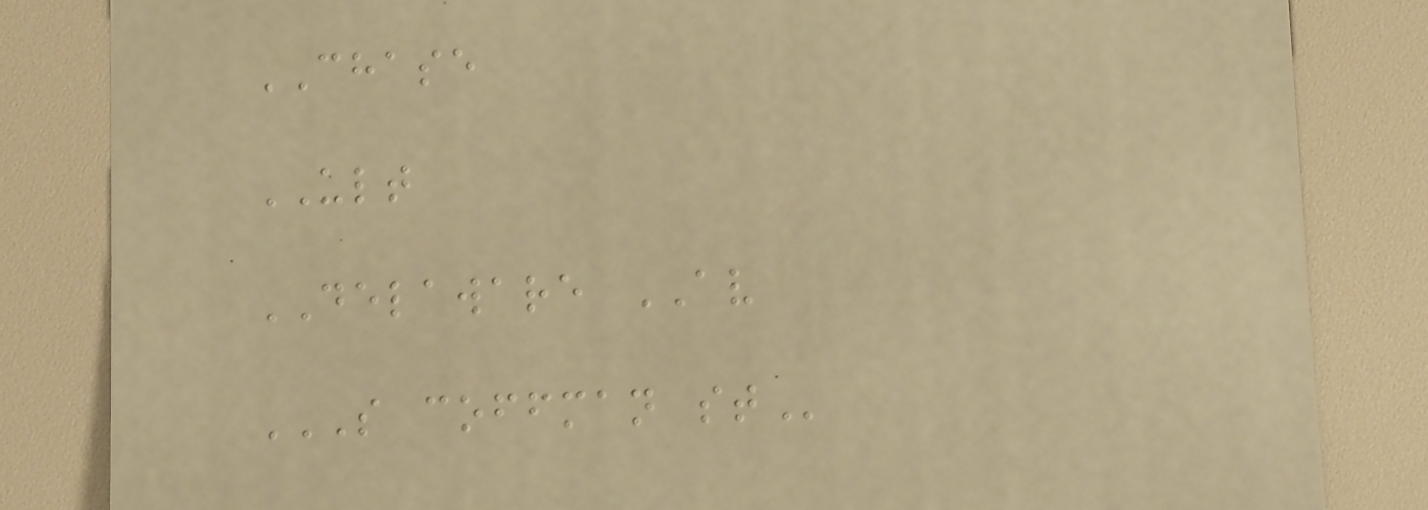CHASE
ULT
DELAWARE AV
S COFFMAN ST
